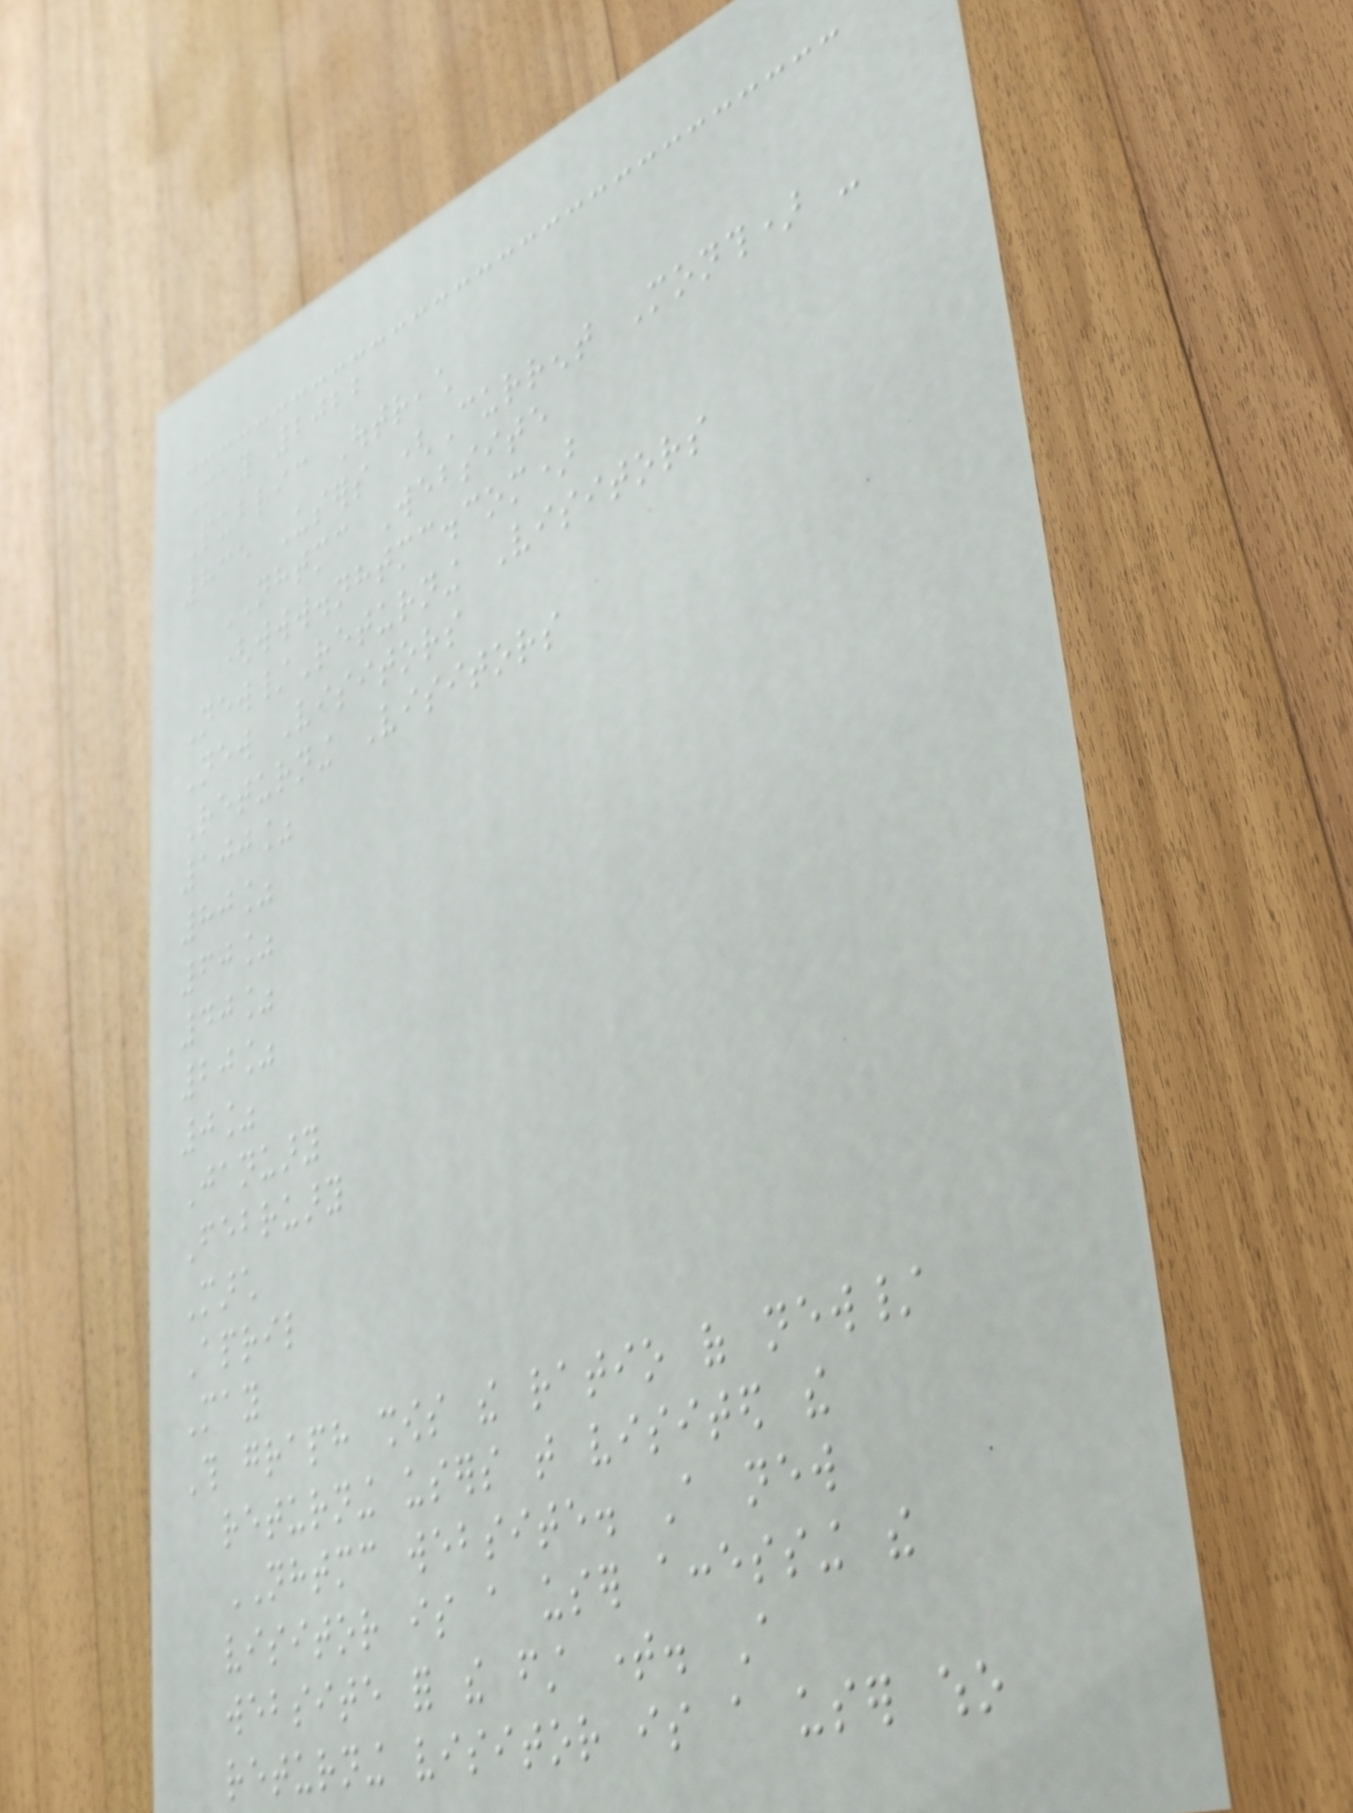May 2022
Public Outreach
835 Users (Current Month) -
NHTMC Website
(www.nhtmc.com)
New/Returning Visitors
New Visitors
Returning Visitors
100%
80%
60%
40%
20%
0%
January
February
March
April
May
This graph shows the ratio of new/
returning users that visited the
NHTMC website. A new
visitor is a user accessing the
website for the first time. A
returning visitor is a user who
